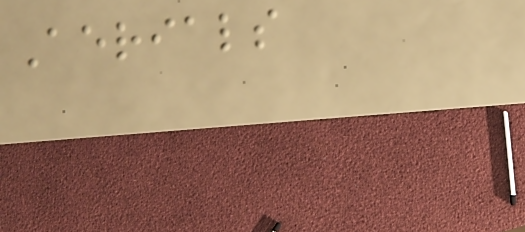Aerials
